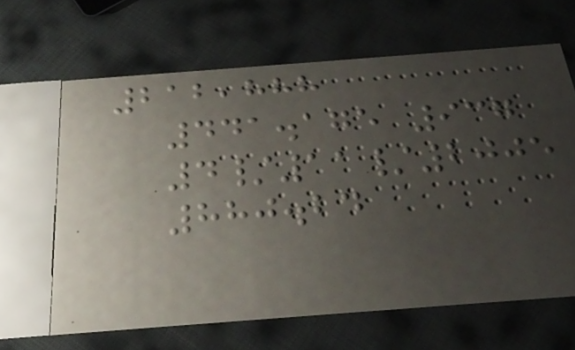212,888
441.175 937
4/11/2005
880.24
